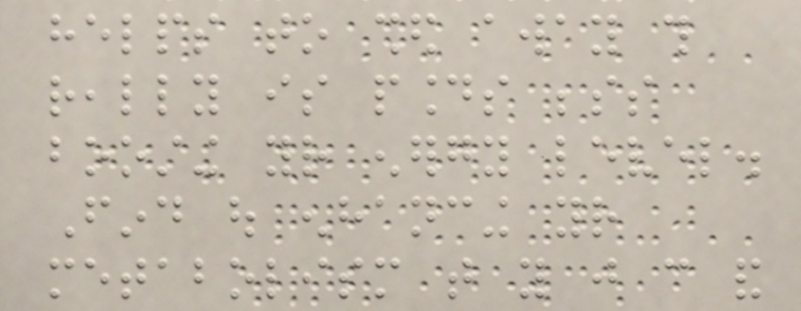helps to shed away this
really is pounds besides
boosting your energy level.
Find out enhancing your
metabolism that you just can and
